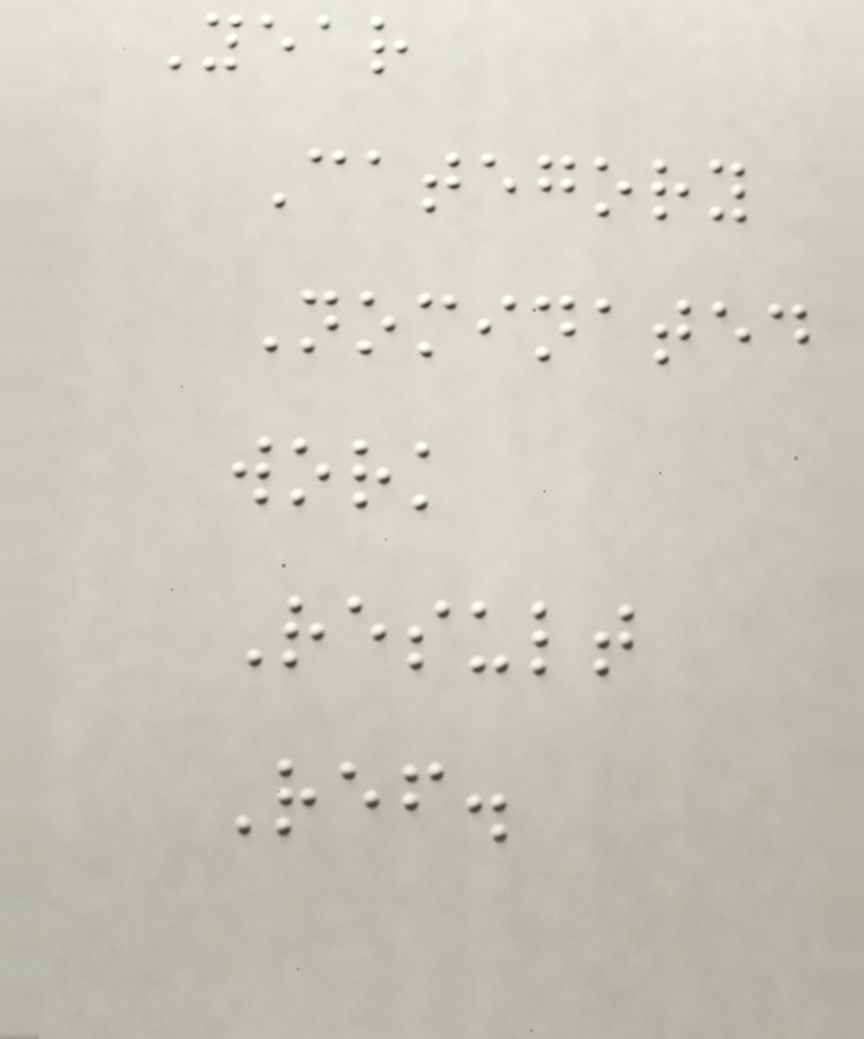Year
Category
Nominated
work
Result
Ref.
